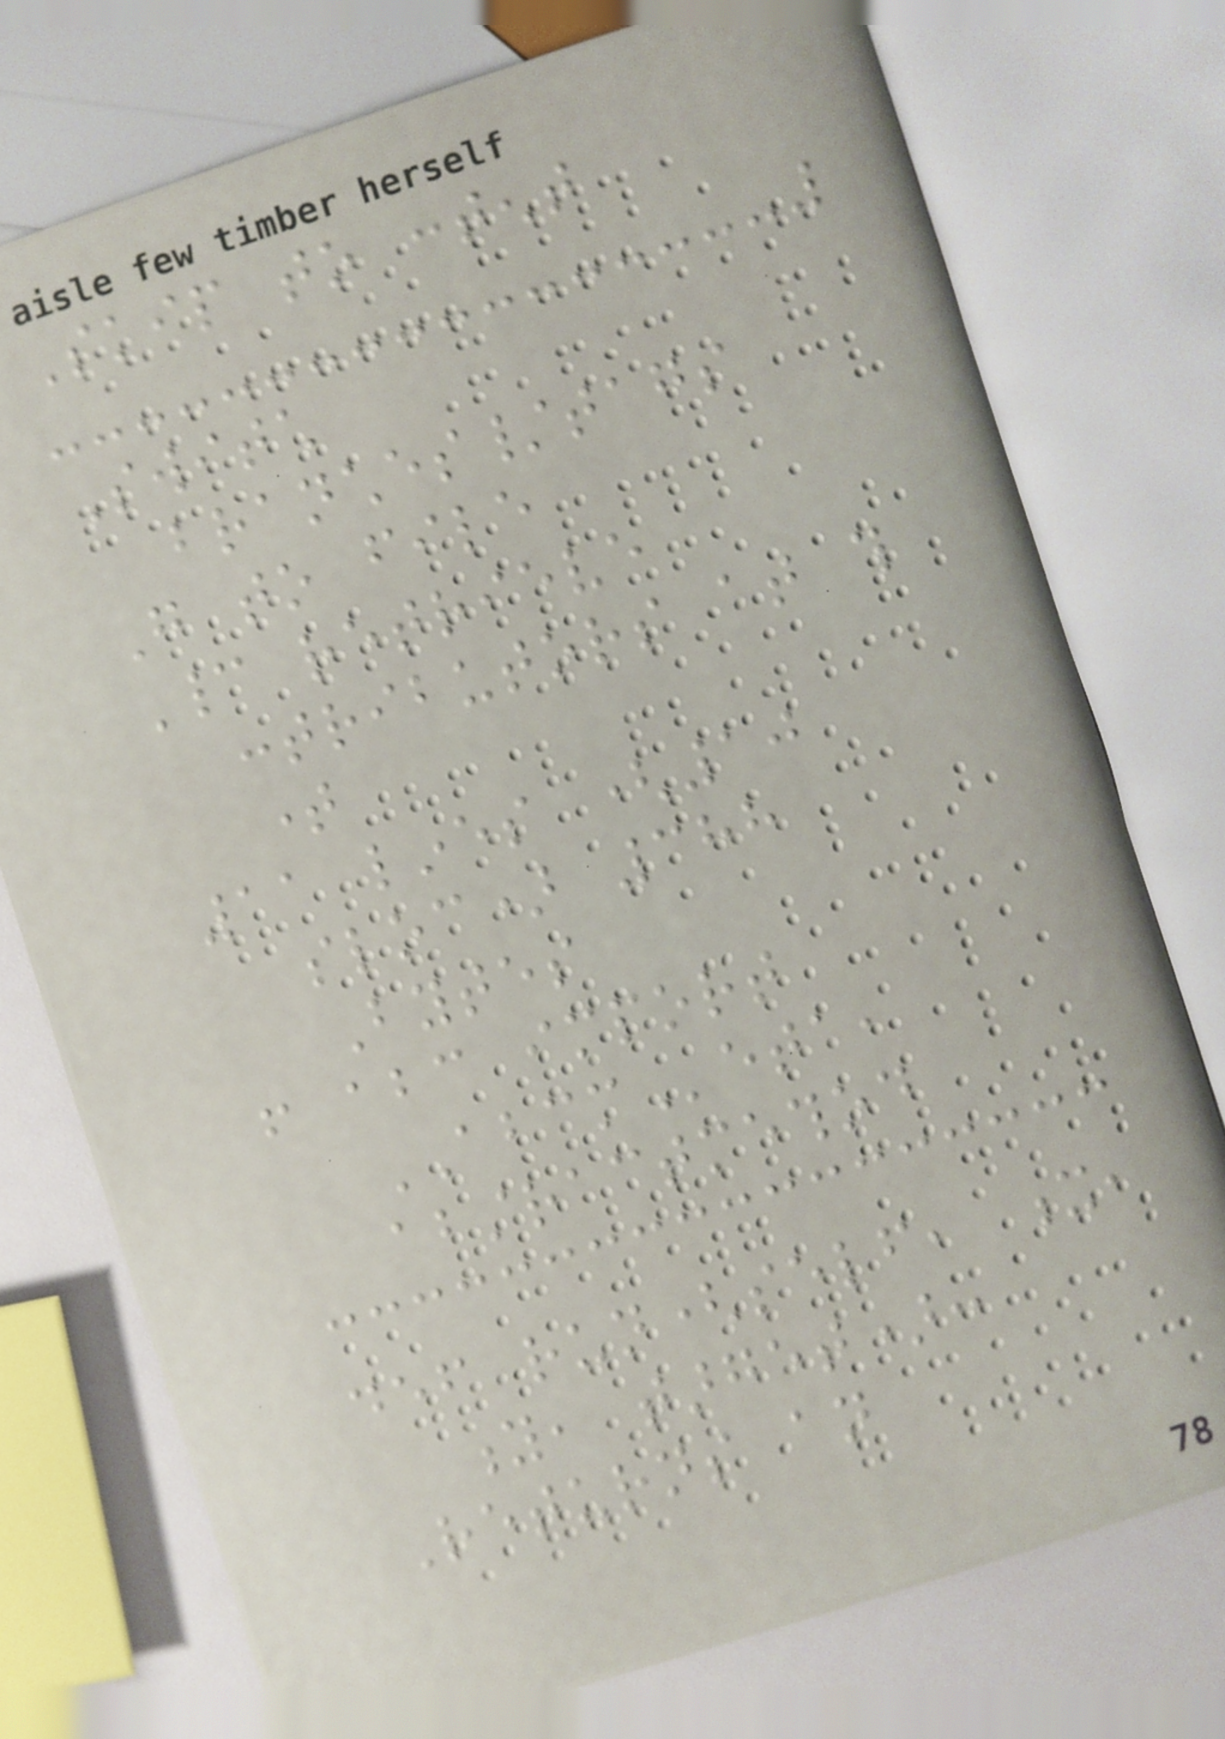Skip to content
Switch
branches/tags
Go to file
Cannot retrieve
contributors at this
time
11 lines (10
sloc) 388
Bytes
from abc import
ABCMeta,
abstractmethod
def run(self, x,
y, target):
Returns an
